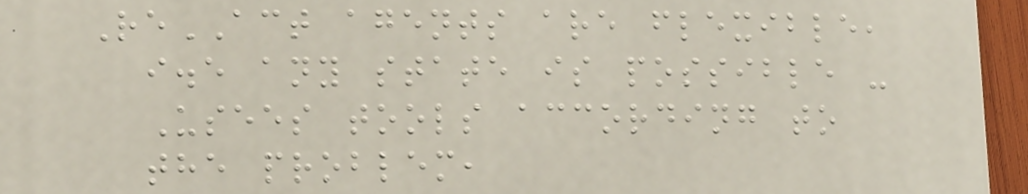ReACT agents are flexible,
i.e any state is possible -
Usees tools according to
the problem,
